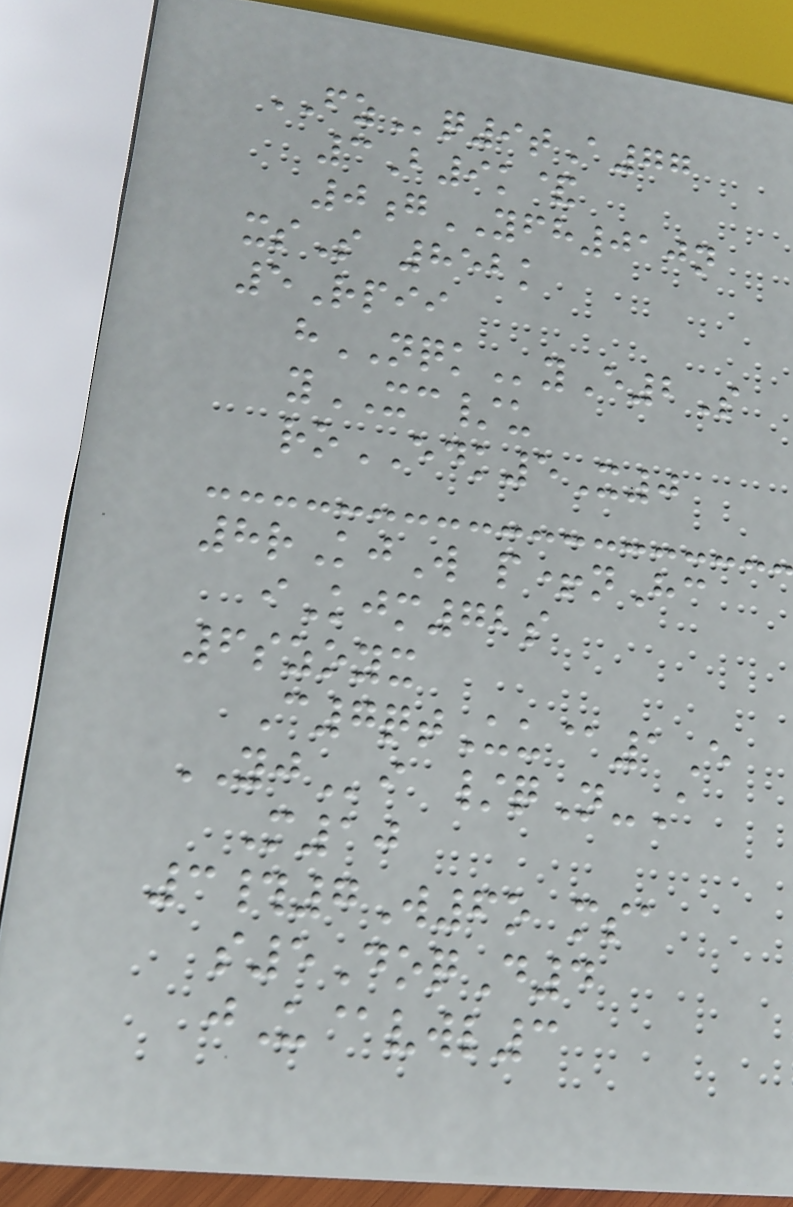FZq9tA77
3B9k&
0gYFH010n
xsS 852k
5Rpii
hNQKyE2S
yXC/u
roEDK5X0
8rKjW p+nHc
iKjm72s
6szoyx
C7qtUu@1E
YJi /qN-A
M10
3#7W6o msa
s5DoqD4
jU@vwl3
